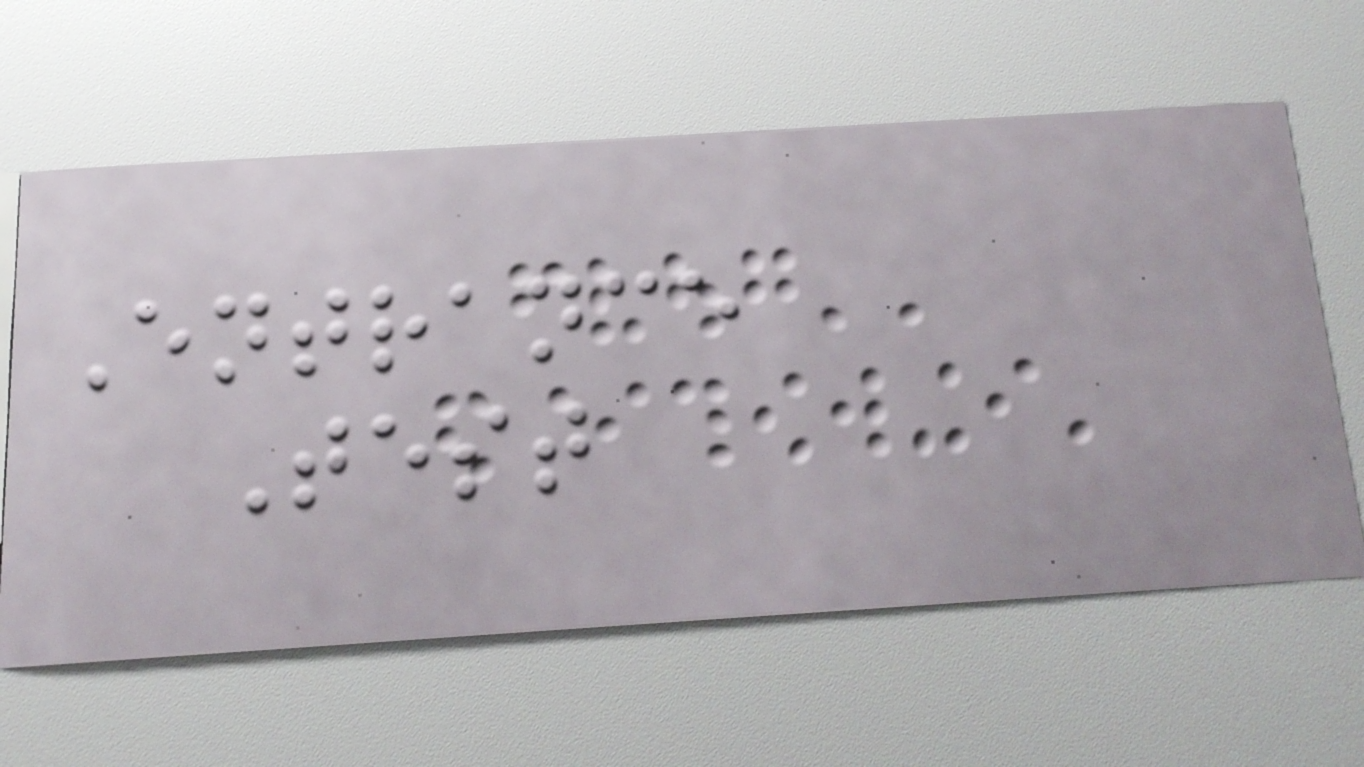Entrance
Test
